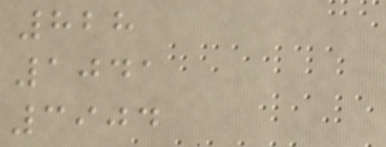828
1041
3904
